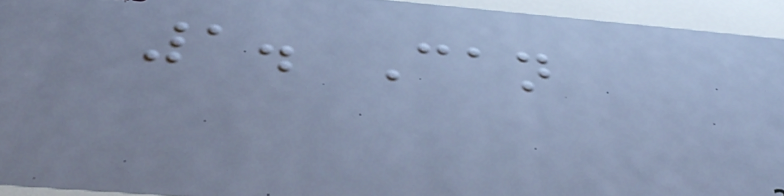1. Can
